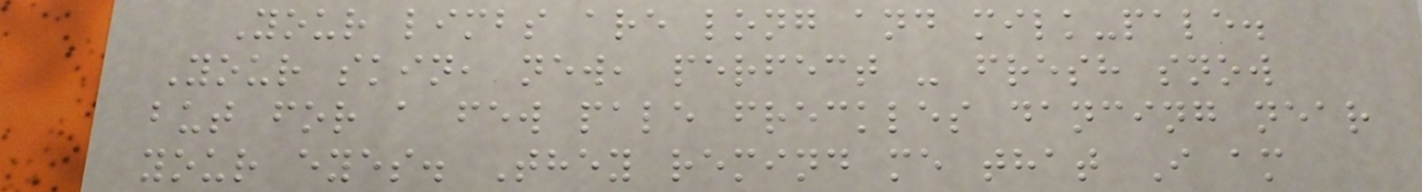Your limbs are long and milk-pale.
Your skin, new, perfect - fresh snow
but for a few pale freckles dancing near
your eyes. They remind me that I am
